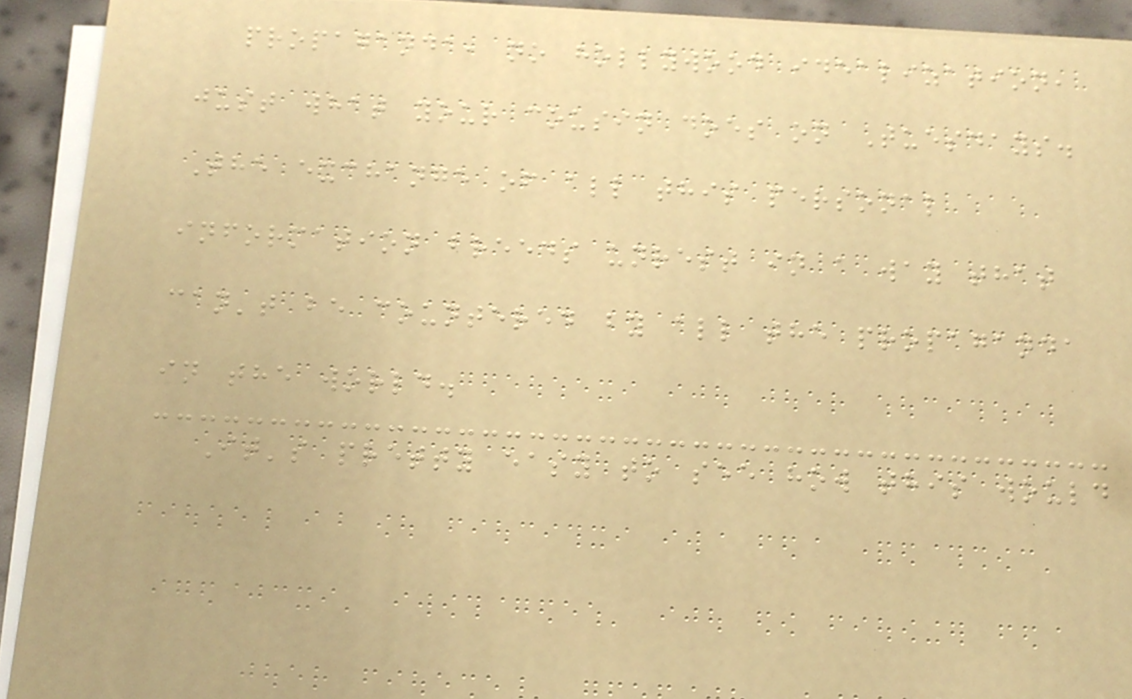propaganda, no hollywood idealization,
just what your cousin does on Tuesdays.
The exchange of all this personal
information breeds unrest in a way that
can't be countered by all the propaganda
in the world.
It's pretty easy to see how this would
